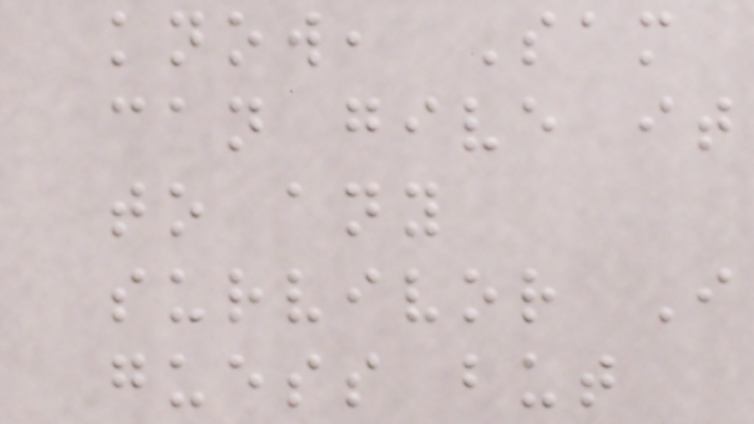know, Sam
can give it
to any
survivor I
guess but
